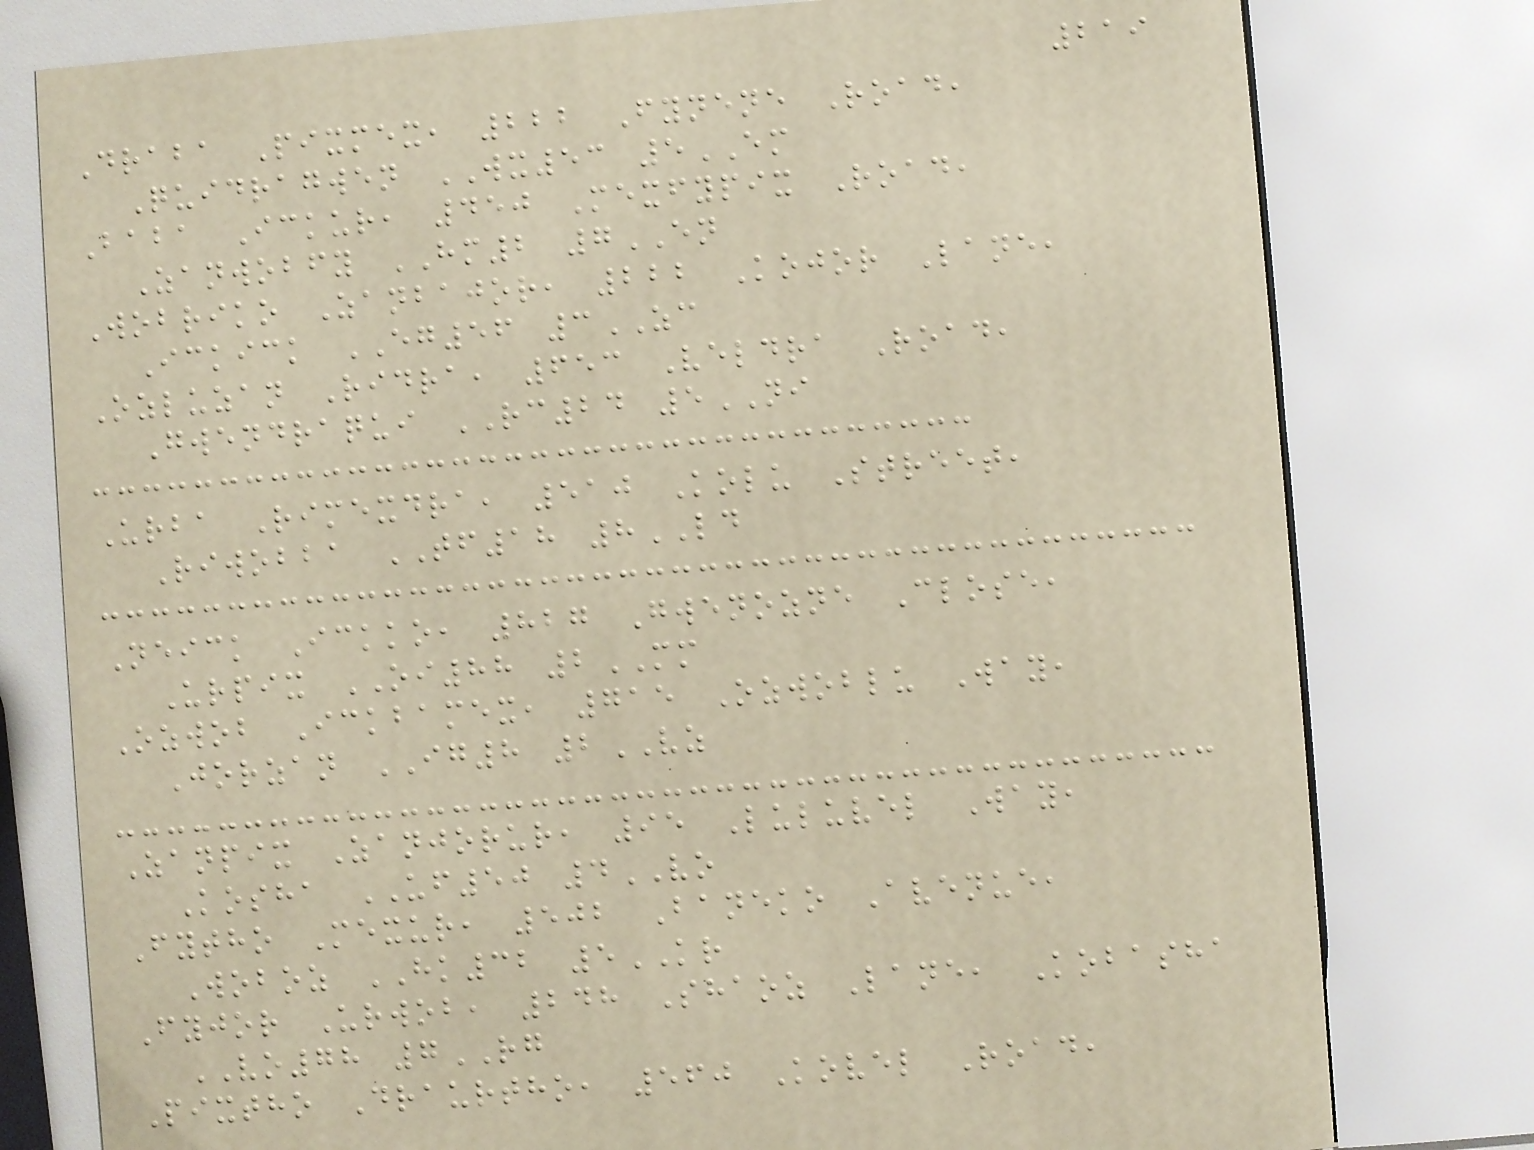219
Draba Pixmex, 222 Fynene Road,
Quidragwen WX53 5EM
Baba Ickur, 450 Mexfypix Road,
Zanwobfy HM2 7EN
Wobriko Zanbajor, 222 Kojor Lane,
Ickick EG56 3ZC
Ozluzan Ridra, 653 Veldra Road,
Gwendraqui RC24 5NI
Urba Rimexdra, 510 Kolu Street,
Riwobba TF18 8LD
Neick Ickko, 827 Gwenozne Close,
Urpix OI88 2MM
Ozwob Ickbamex, 715 Ozwoblu Way,
Jorzan IG8 2VZ
Zanpix Zanjorur, 95 Luluvel Way,
Kosha UF50 4VO
Fytho Mexur, 502 Baneko Avenue,
Woboz HK32 5KR
Fyjor Urwob, 248 Shaoz Lane, Kobasha
VO78 7RG
Pixtho Draurtho, 560 Kovel Road,
